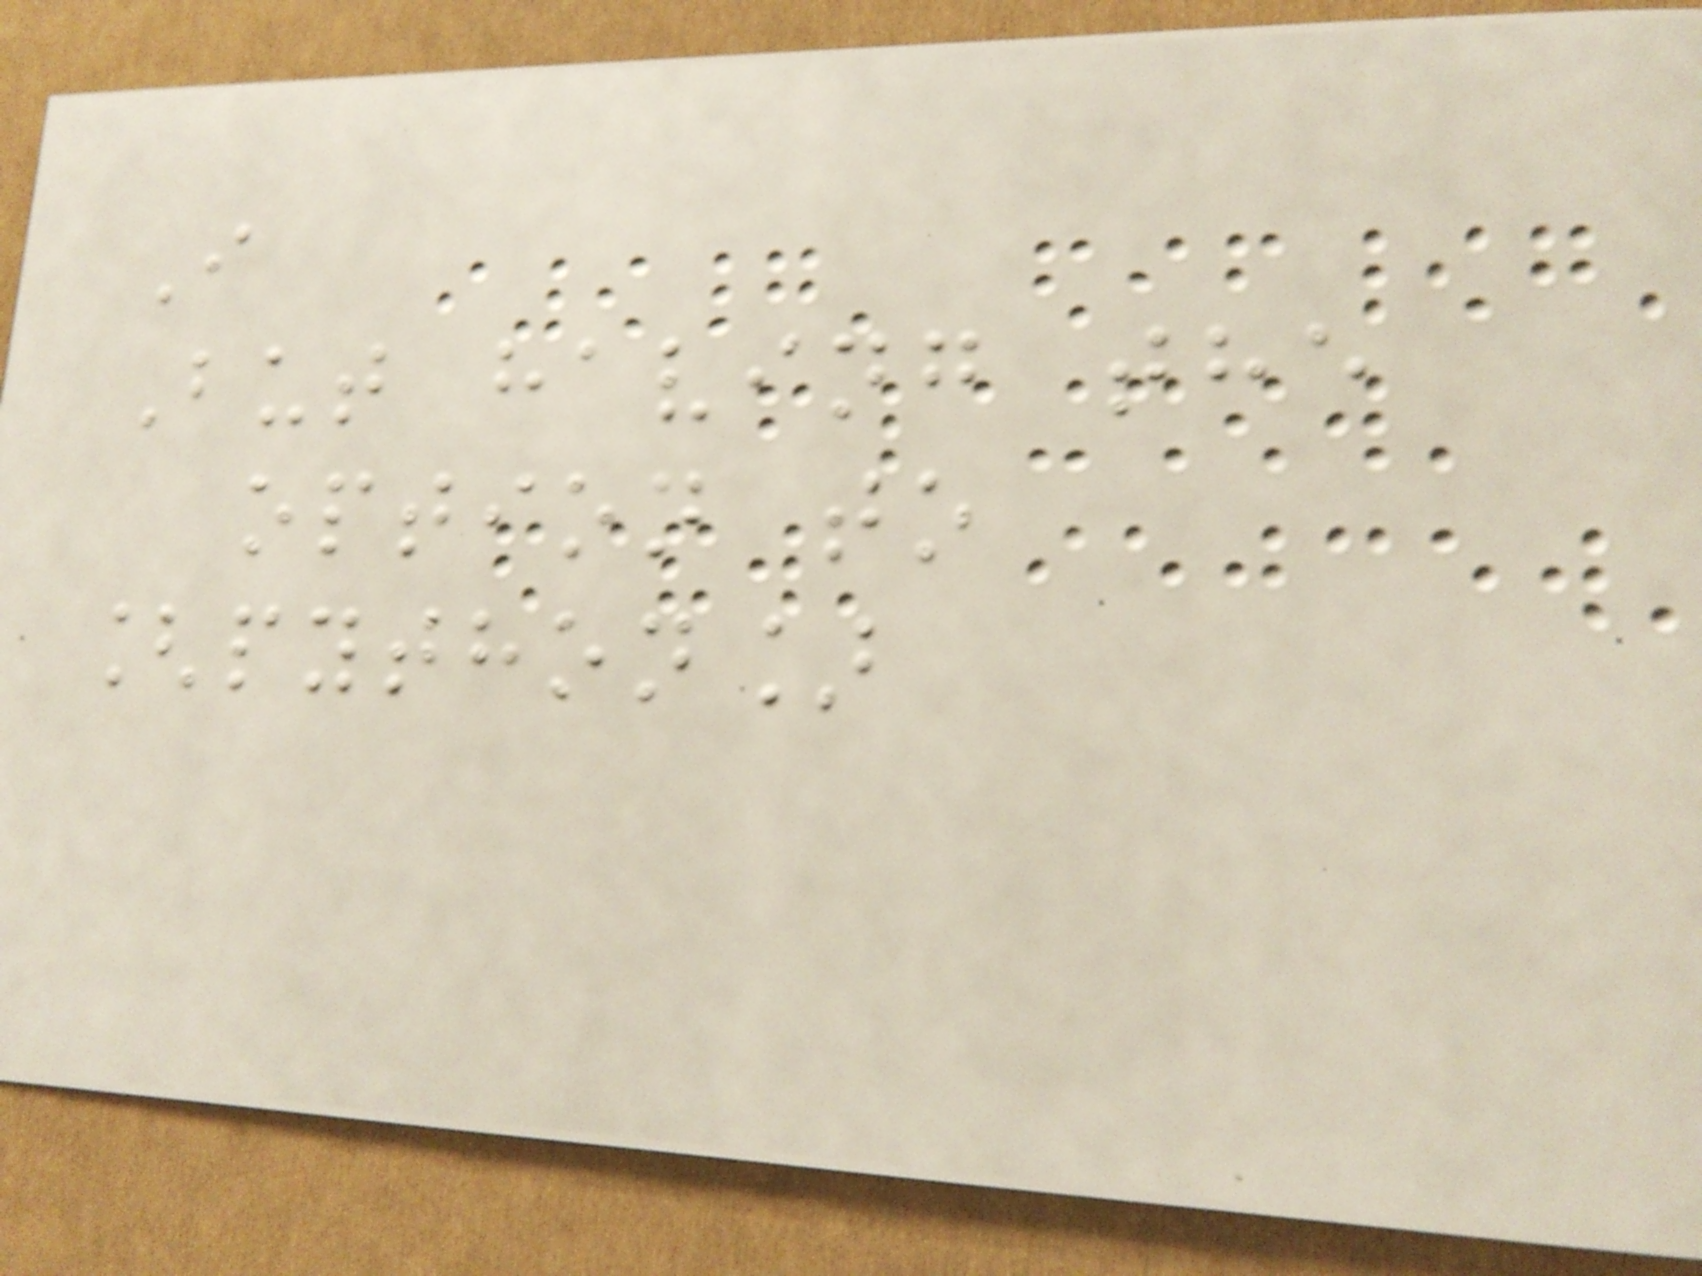I
But having the
option to
[python]
